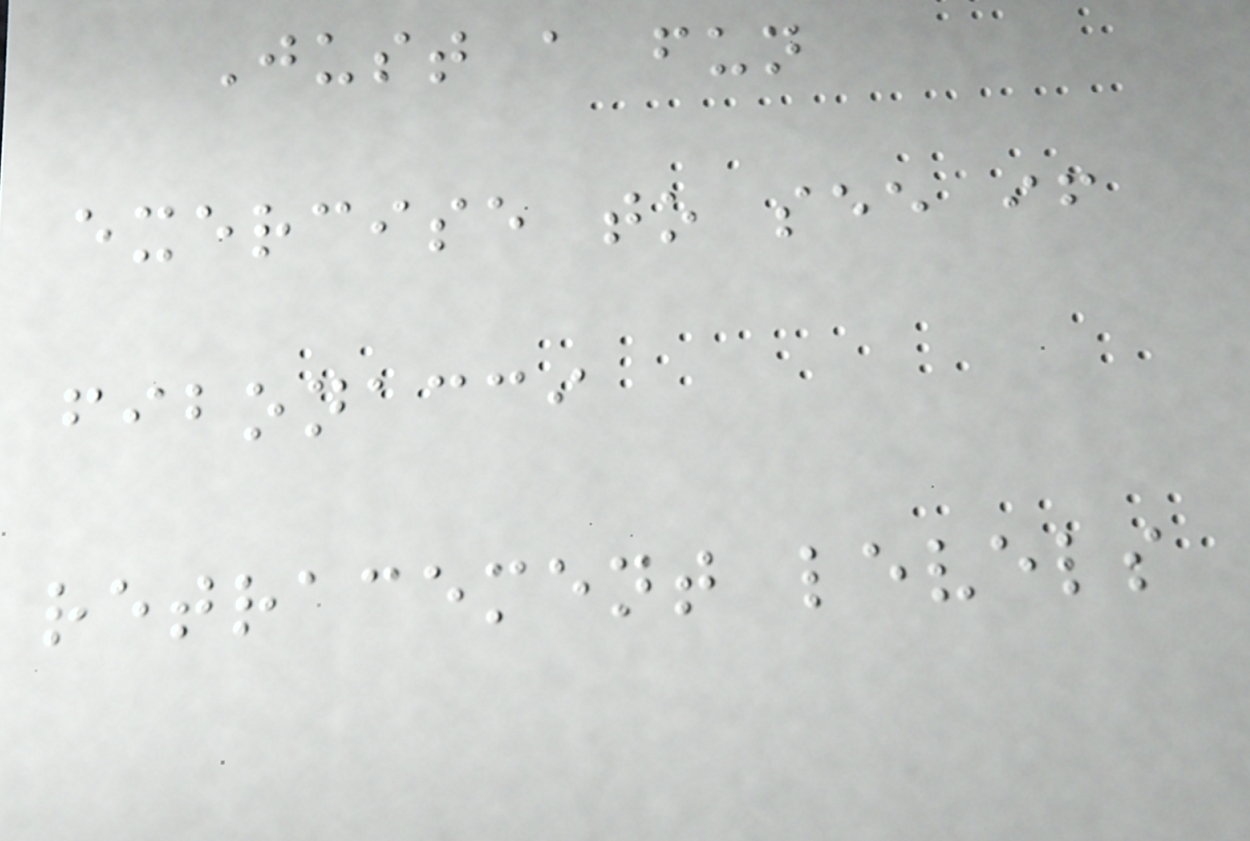Just a fun
exercise to see if
fibonacci
retracement levels
